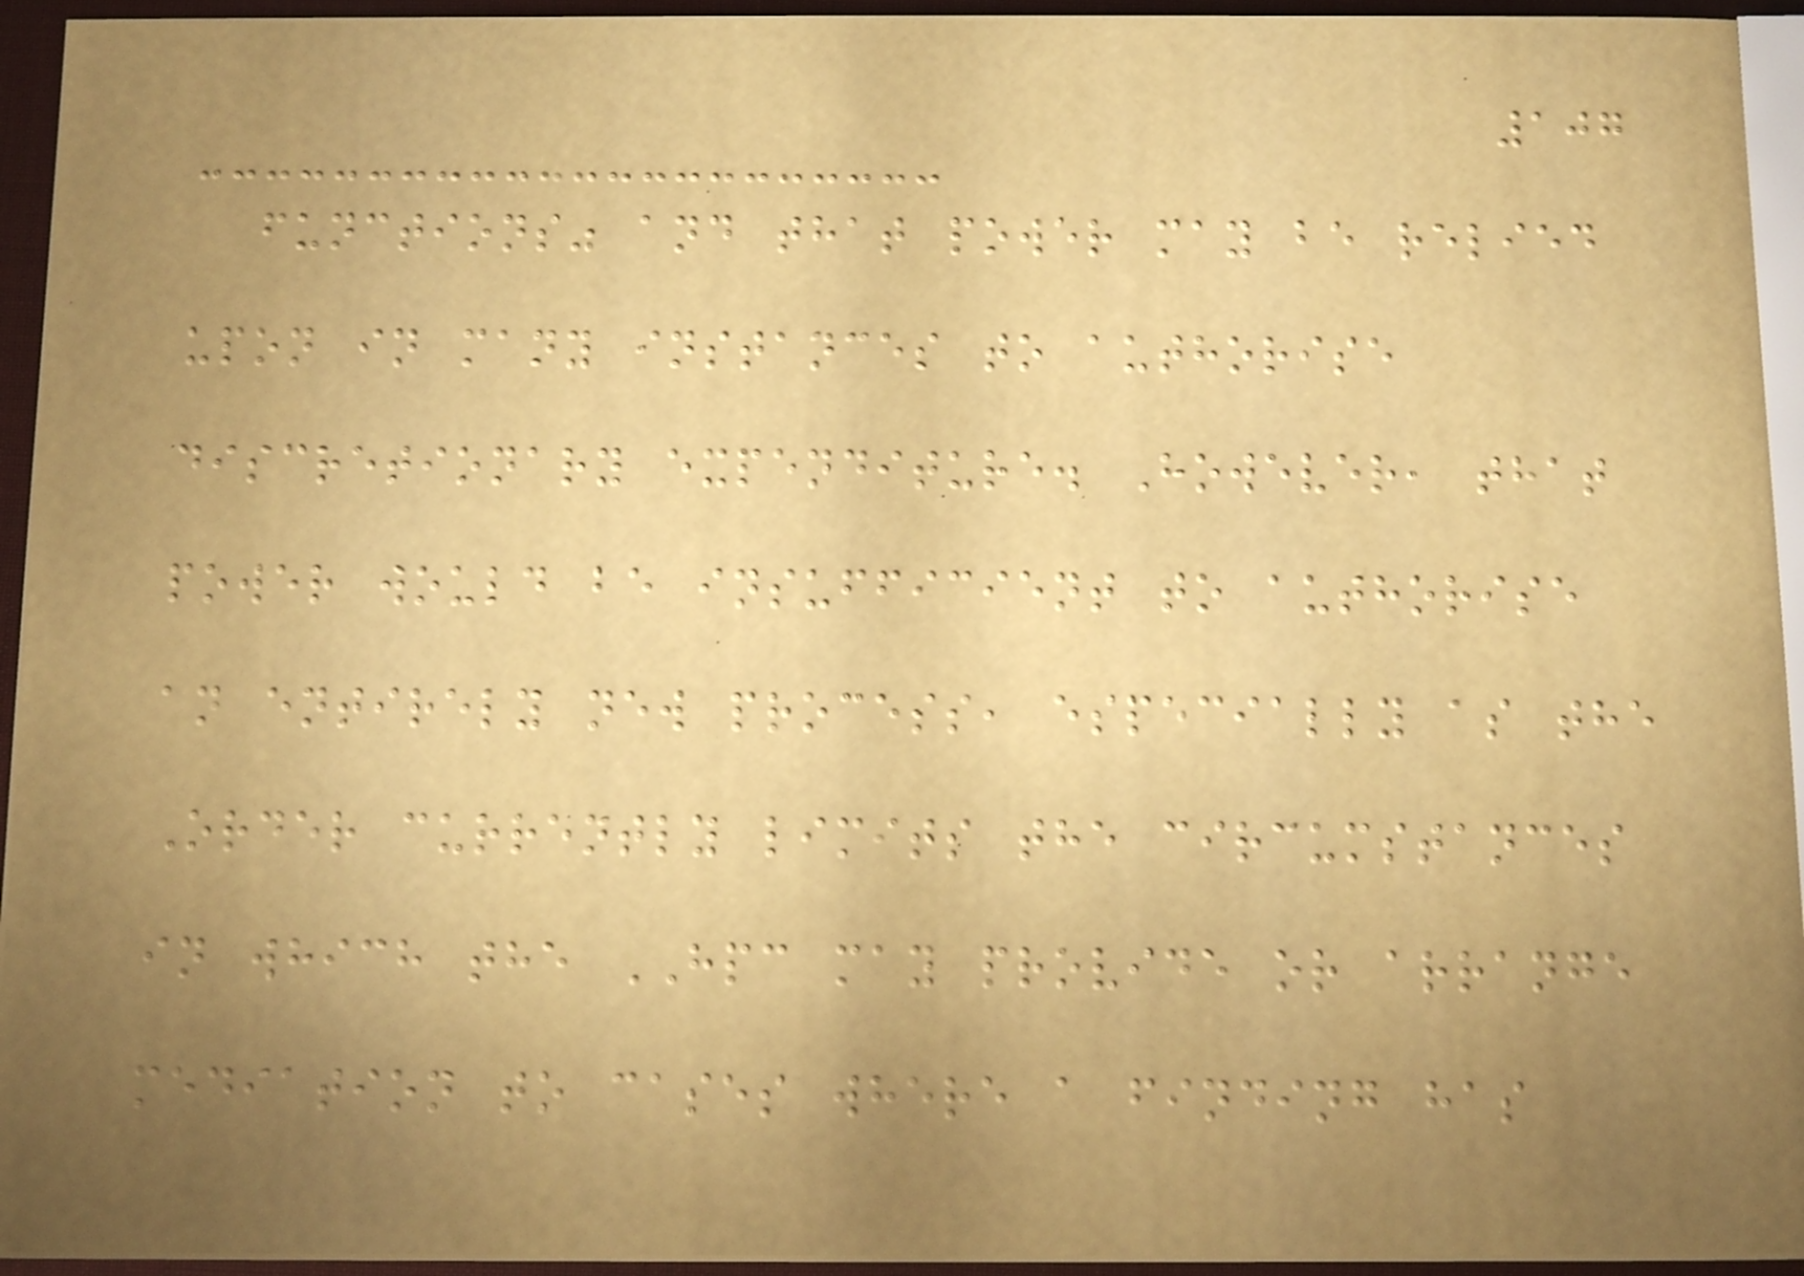107
functions" and that power may be relied
upon in many instances to authorise
discretionary expenditure. However, that
power would be insufficient to authorise
an entirely new process, especially as the
Order currently limits the circumstances
in which the HPC may provide or arrange
mediation to cases where a finding has
